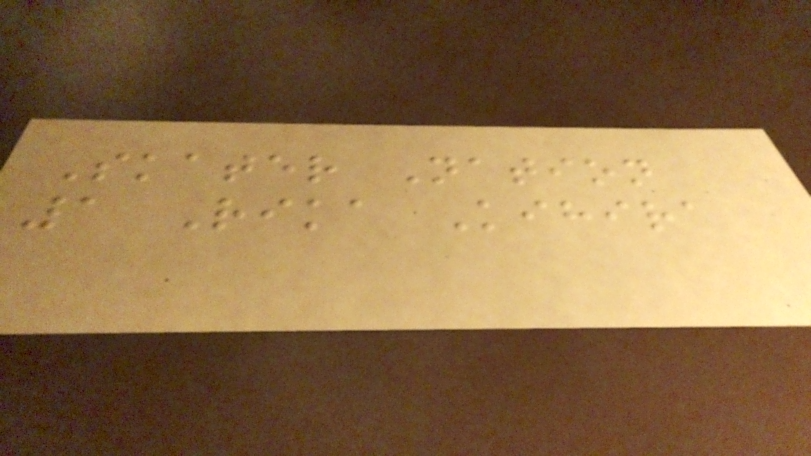Skater Nation
1 Rika Kihira
